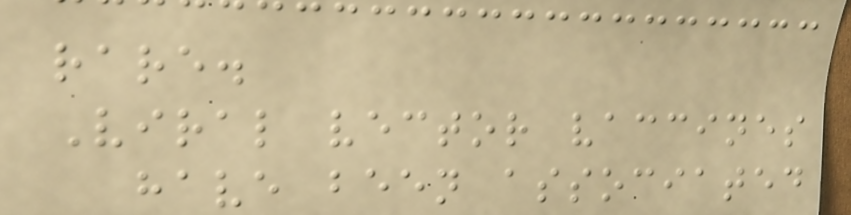rare.
Viral vector vaccines
have been associated
